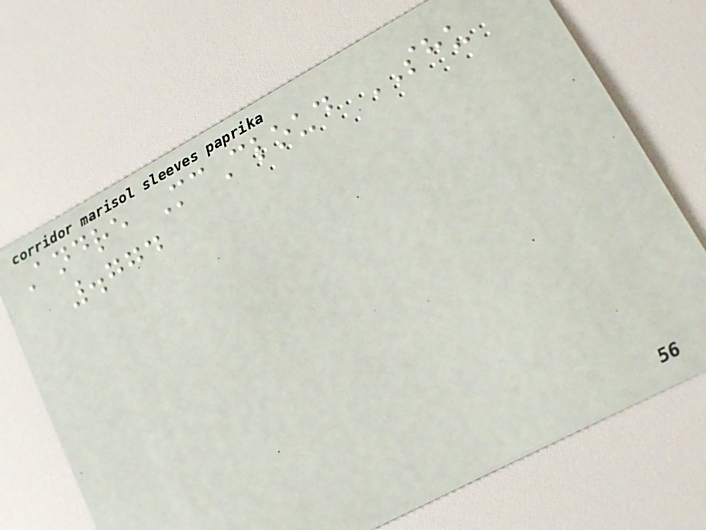Andre McCloud SHU
.774
